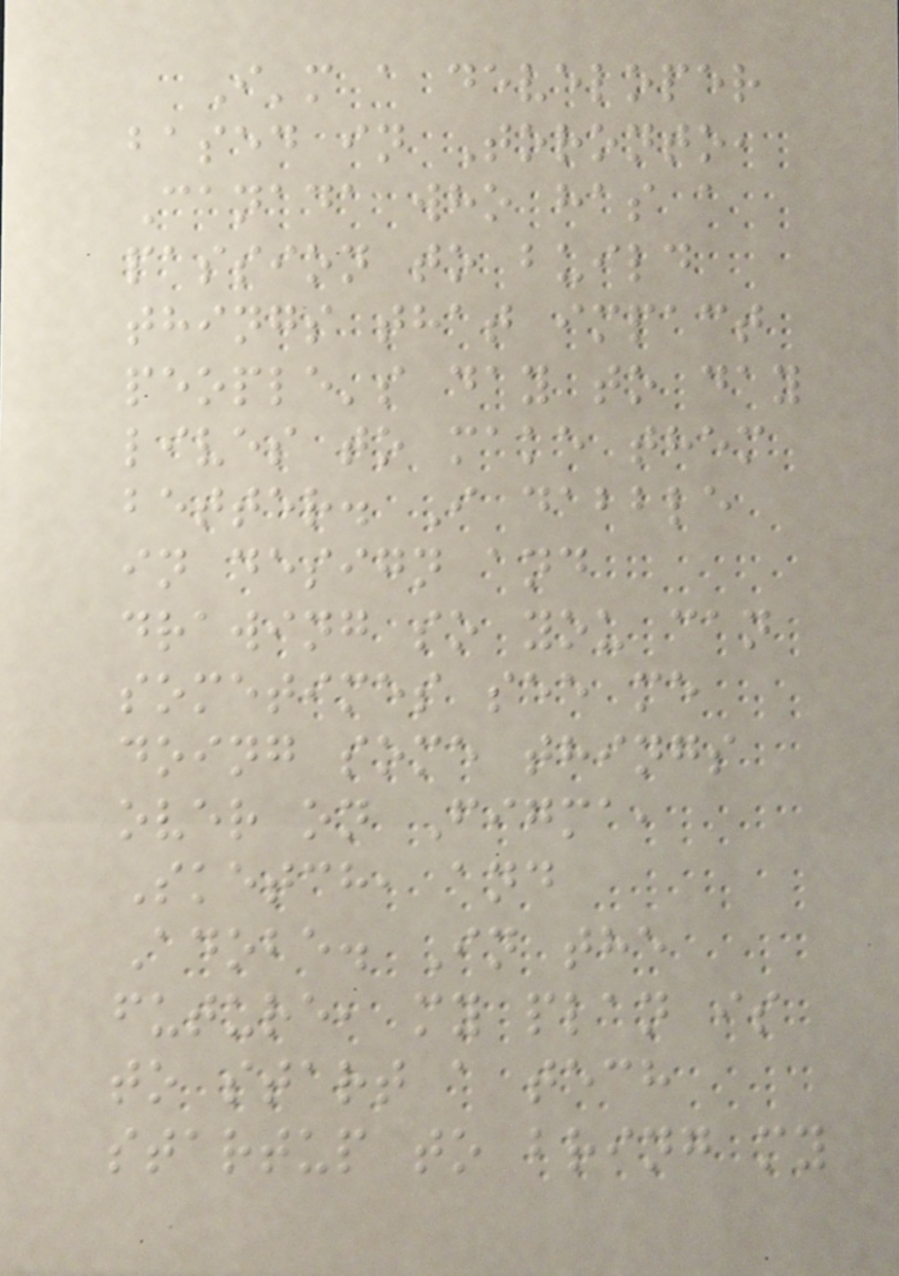I'm a developer
based in Toronto,
Canada who has a
passion to build
things that impact
people's day to day
lives to make them
better. I dabble
in design and
drawing so you can
sometimes see me
doing some things
over on Figma,
Sketch, and
Adobe. In the
future, my plan is
to start a tech
startup to bring my
